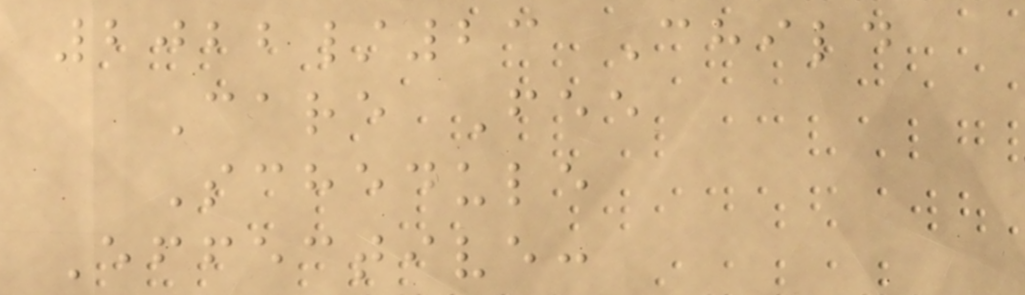2022/23 Child
Care Fee
Schedule
Effective:
